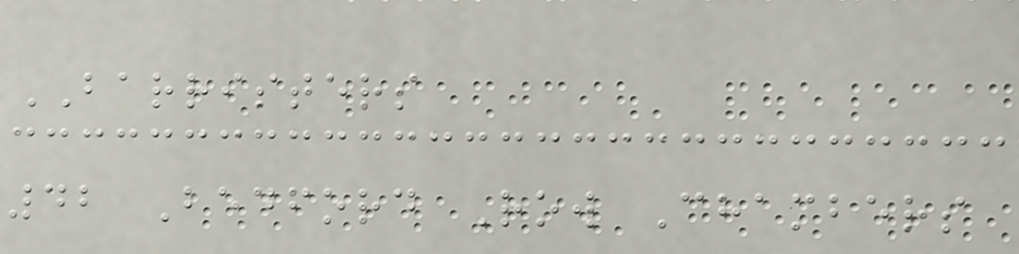BARRISTERS
42 Bedford Row Chambers
